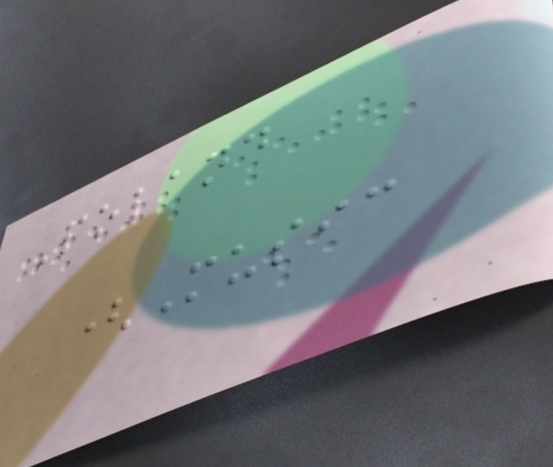Poland
(Music
